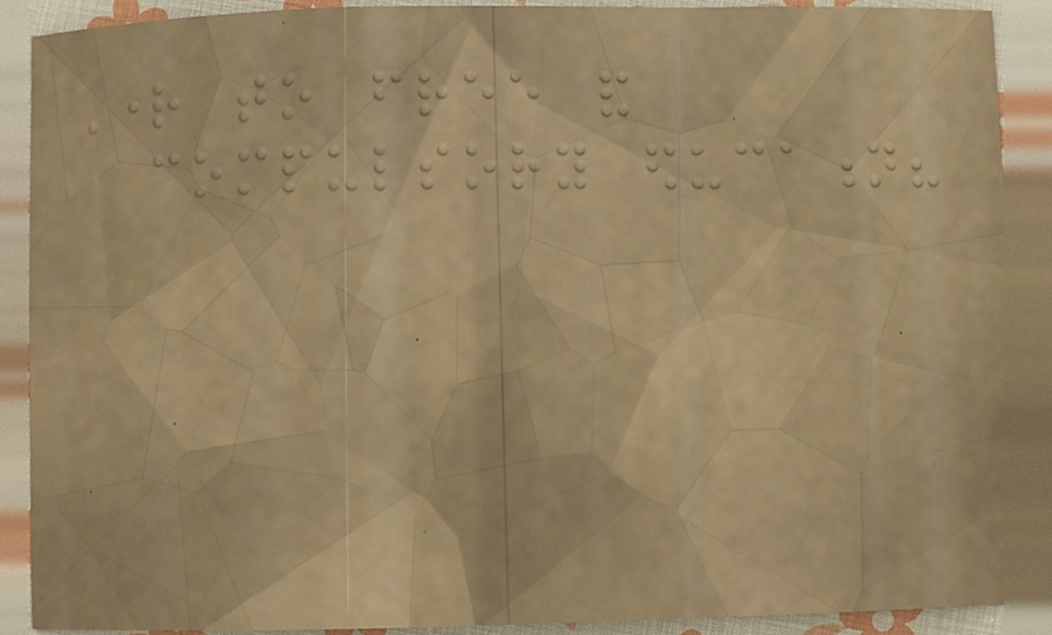Right to free and
compulsory education?
